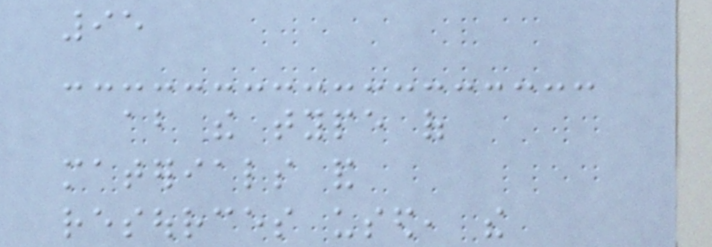95
about the type of
materials and
resources used, the
